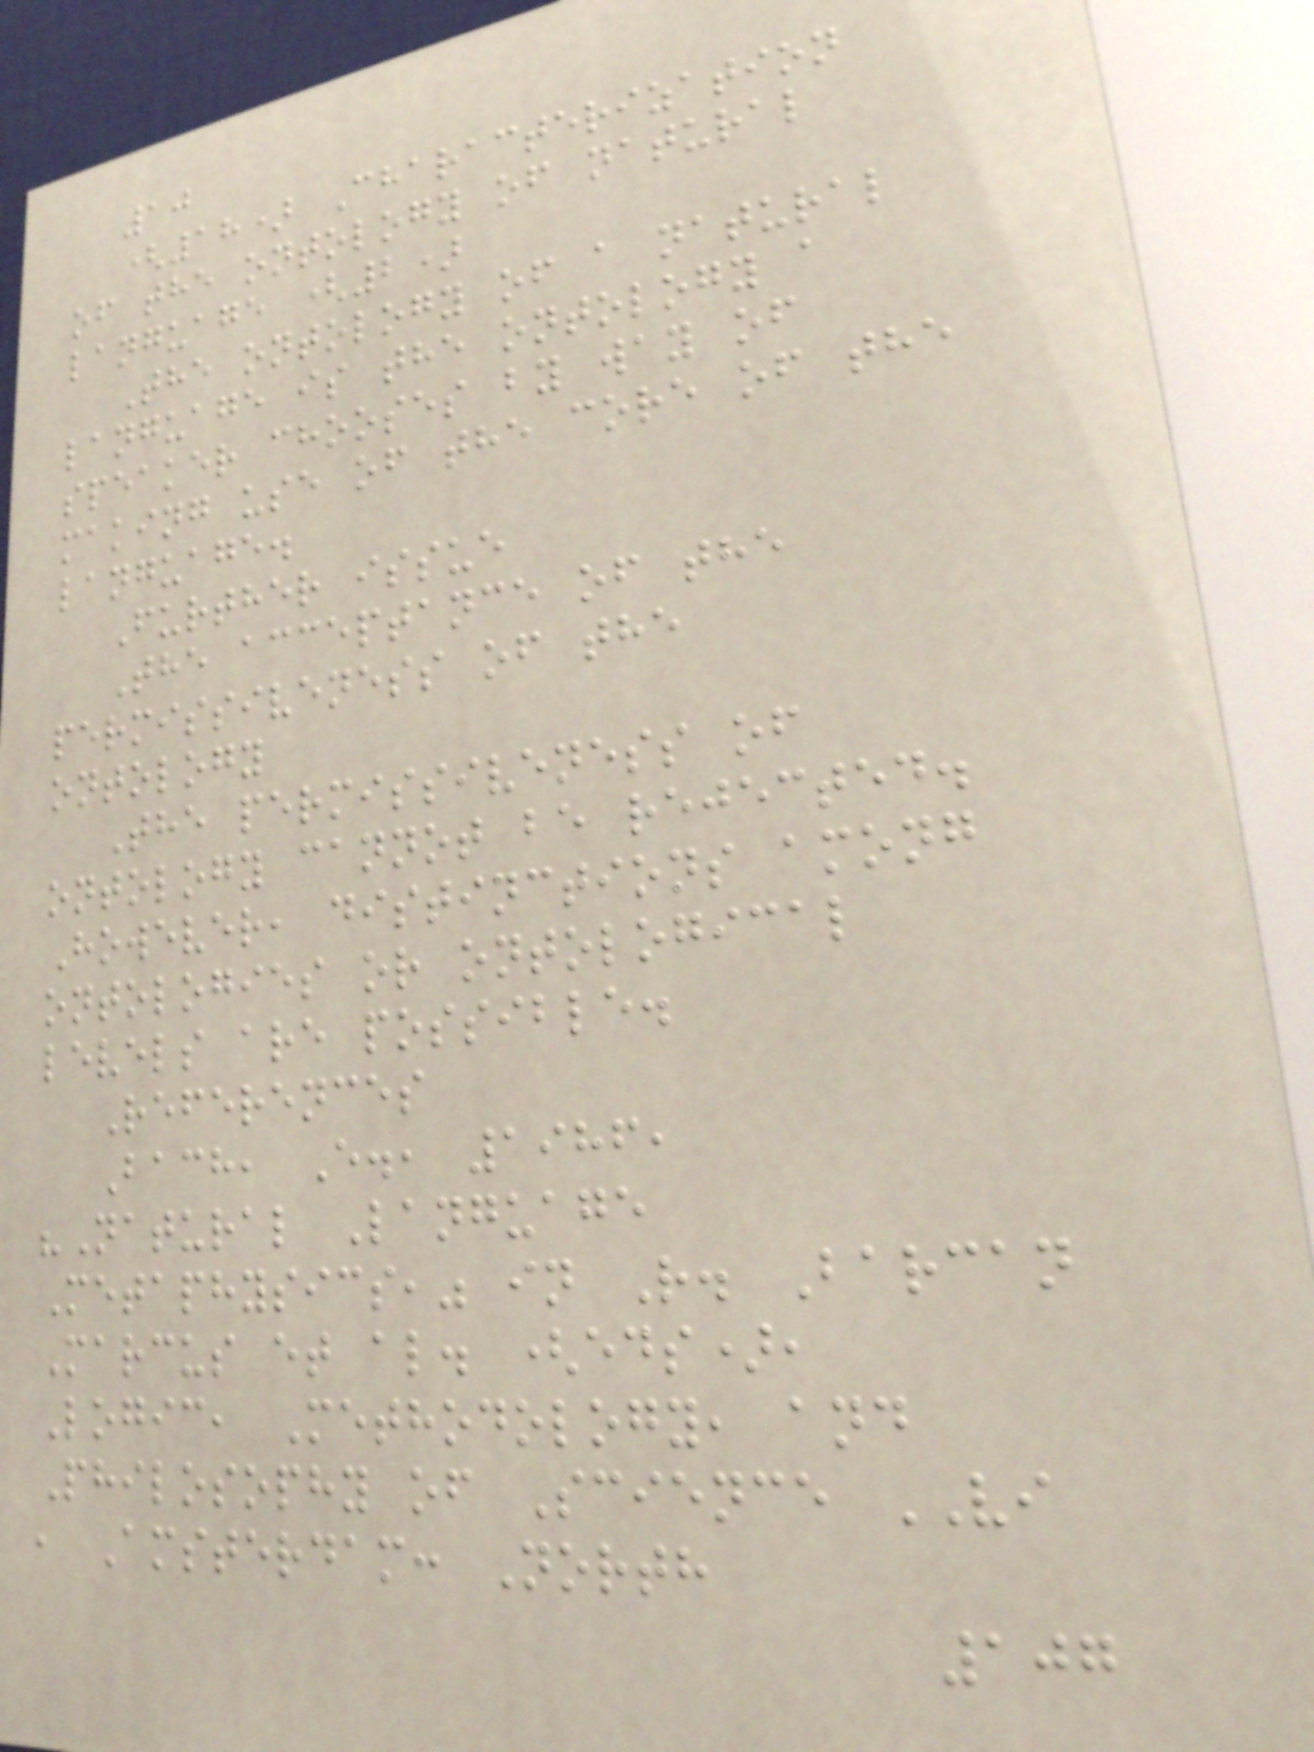10
(18) Characterization
of the ontology of natural
language (2)
The ontology of a natural
language is the ontology a
speaker chooses by way of
making use of the core of the
language.
Further issue
The acceptance of the
permissiveness of the
ontology
The permissiveness of
ontology cannot be rejected.
However, distinctions among
ontologies or ontological
levels are possible.
References
Bach, E., 1986,
"Natural Language
Metaphysics," in R. Barcan
Marcus et al. (eds),
Logic, Methodology, and
Philosophy of Science VI
, Amsterdam: North
107
